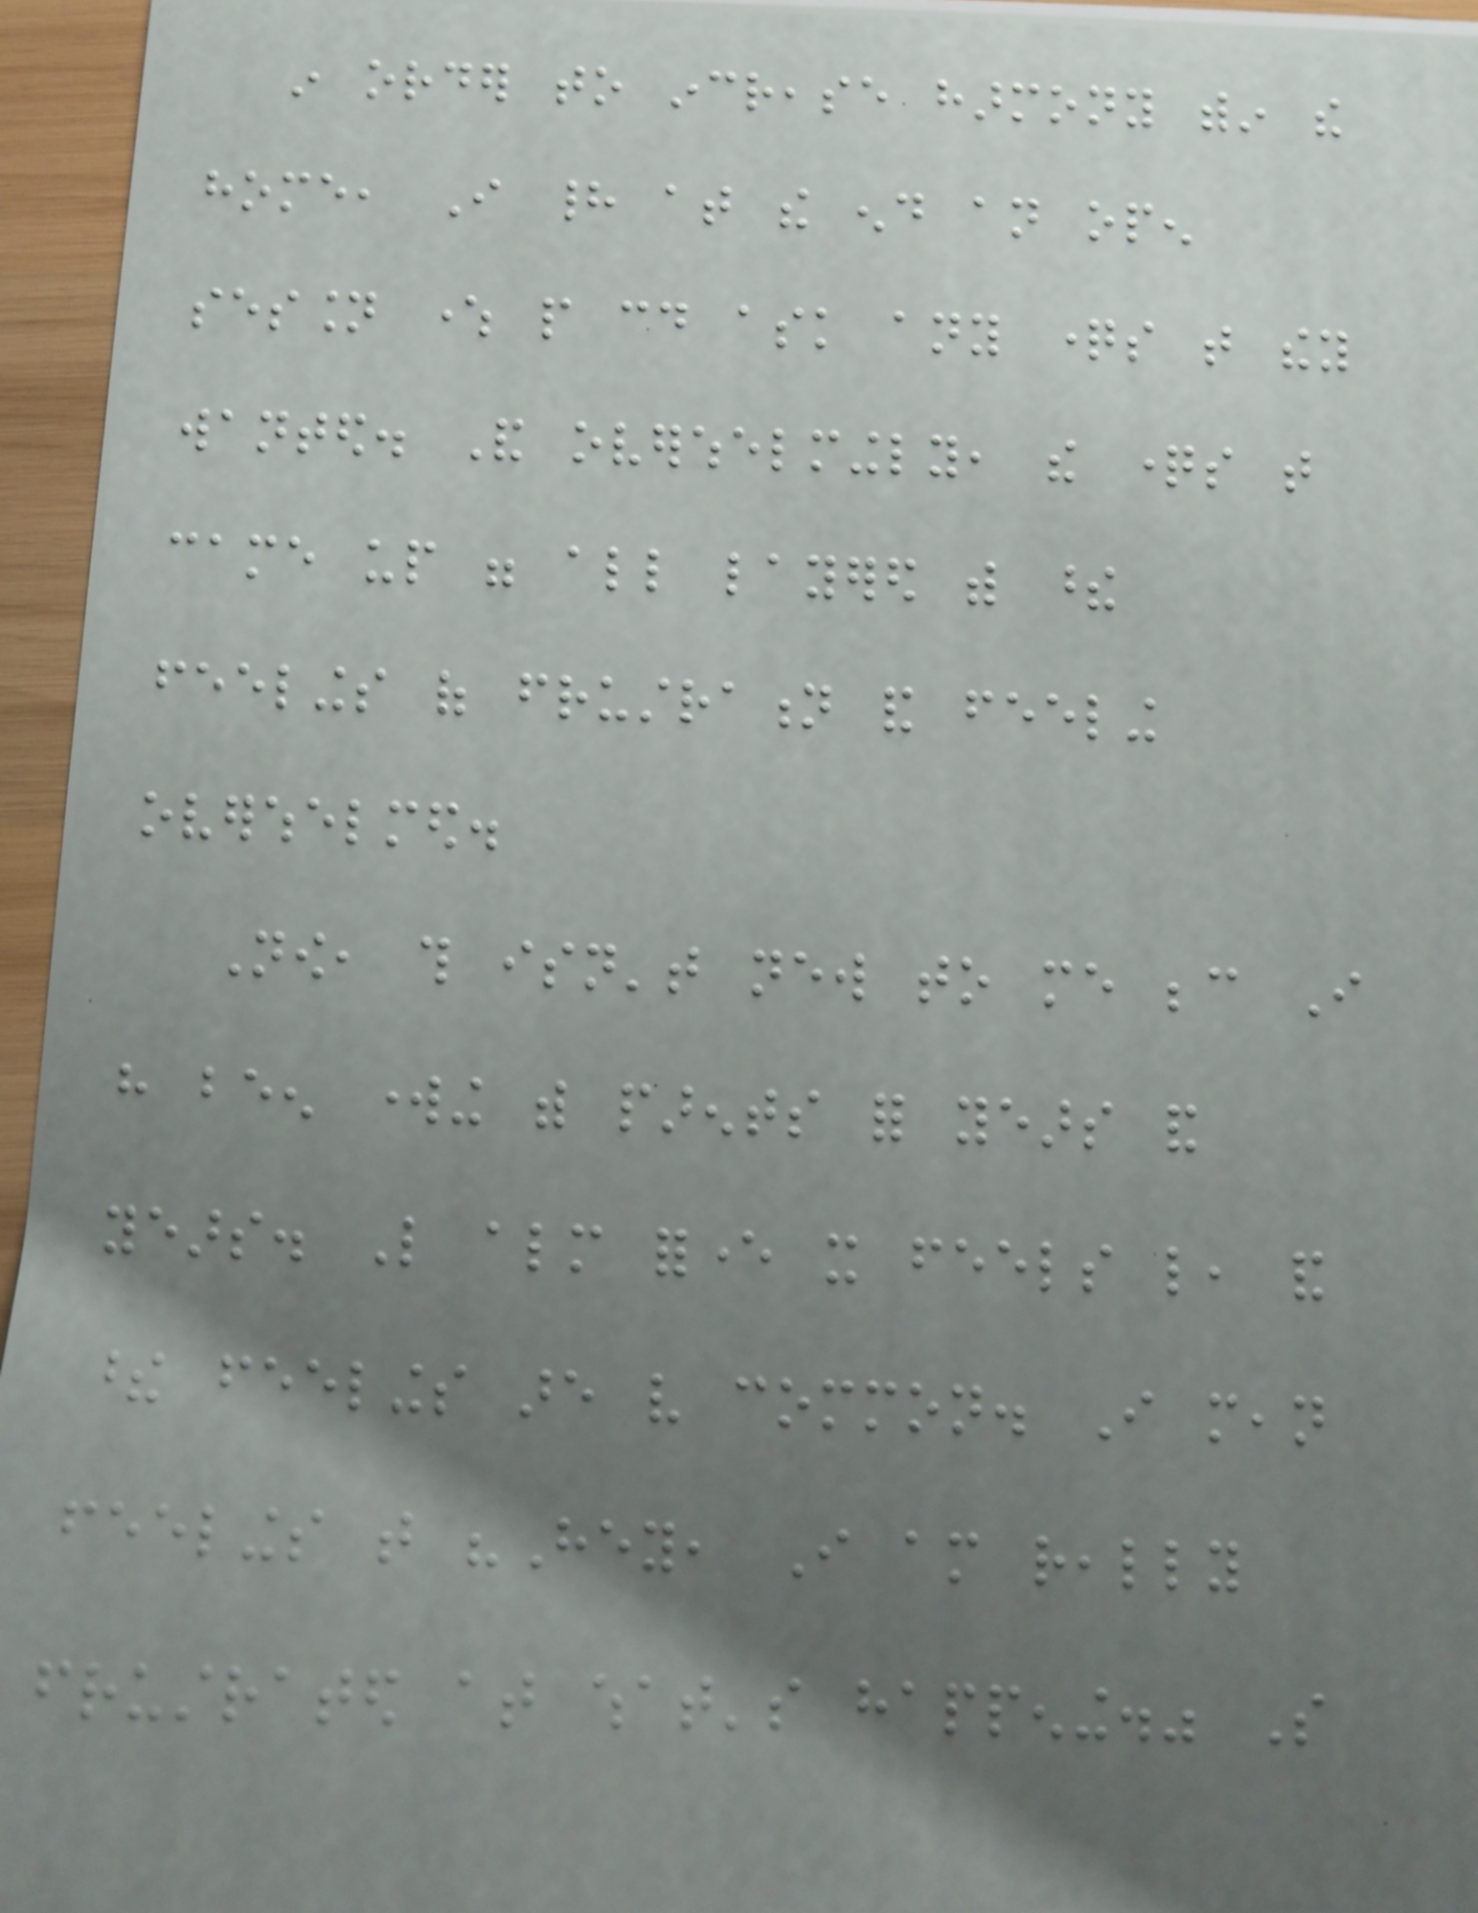in order to increase harmony within the
home, I had at the end an open
session where people could ask any questions that they
wanted. And overwhelmingly, the questions that
came up were all layered with these
feelings of frustration and feeling
overwhelmed.
Now, this isn't new to me because I
have been working with parents for years and
years. Like almost forever it feels like, and
these feelings are very common. I mean
feelings that "Hey, I am really
frustrated at what's happening." So
